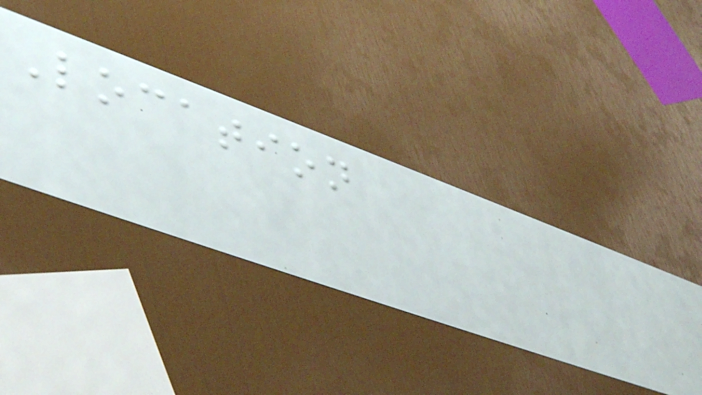Location
